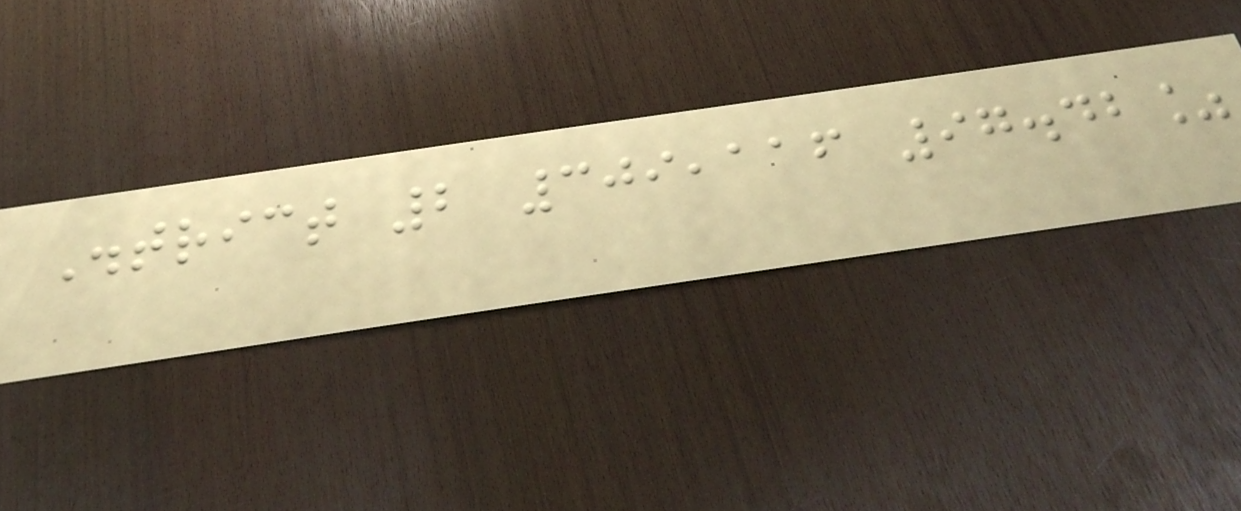District 2 309,116 97.42%
